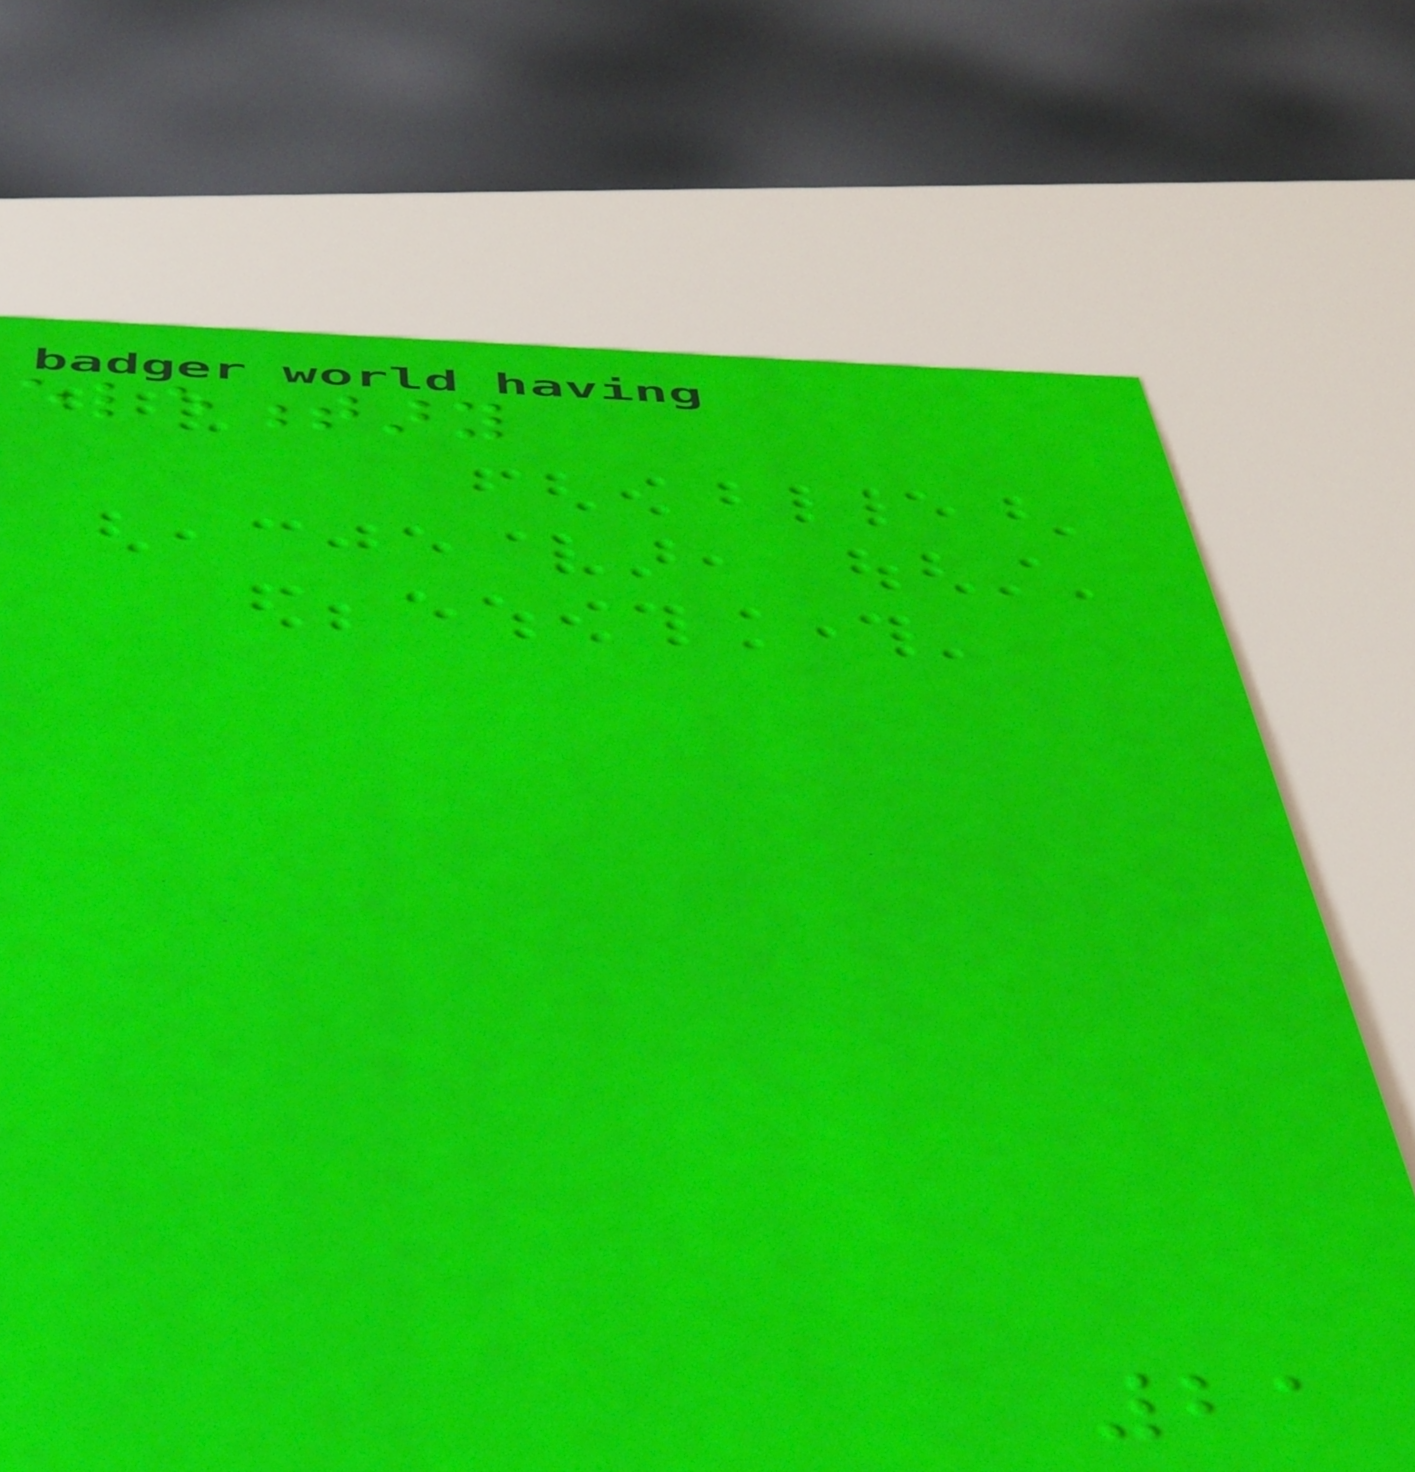elementary
21
